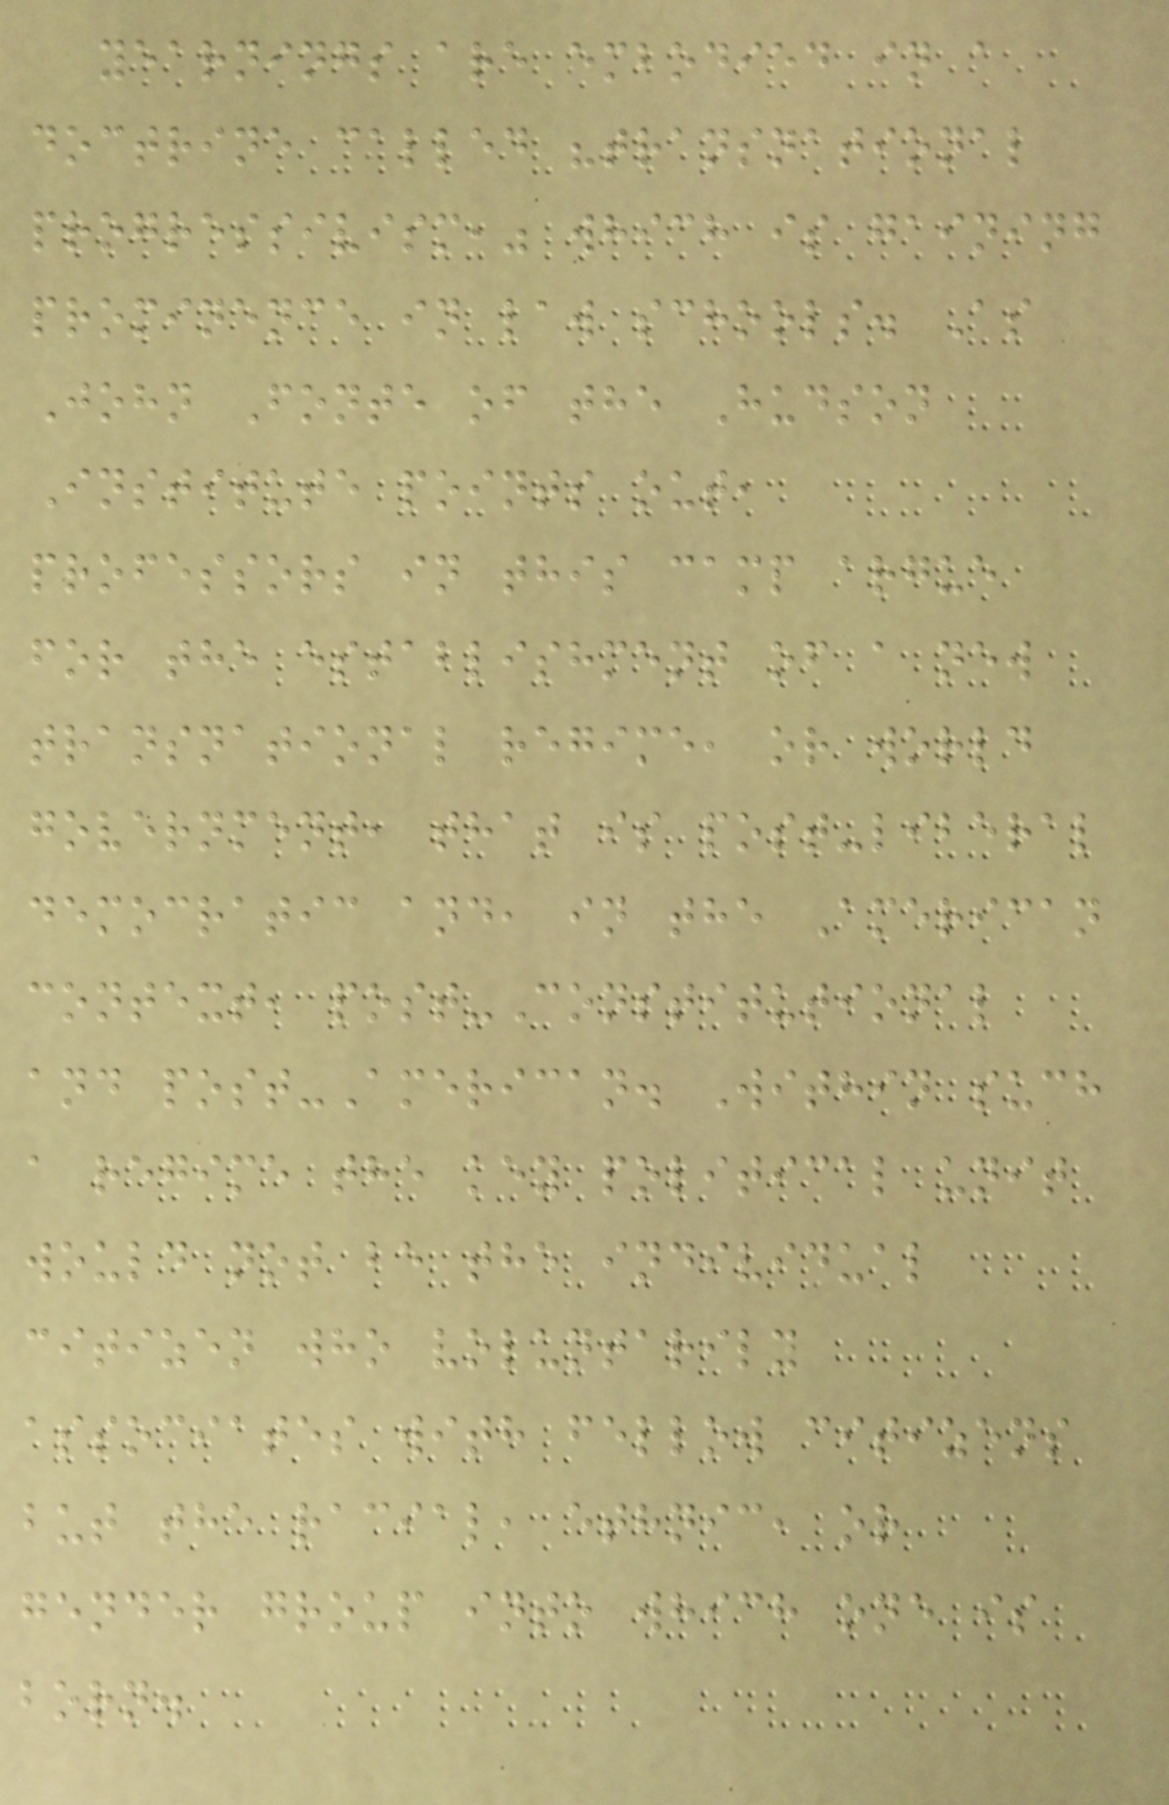yearnings are embodied in a
doctrine called "transnational
progressivism," which is gaining
prominence in law schools. As
John Fonte of the Hudson
Institute points out,
professors in this camp argue
for the establishment of a new
transnational regime, or world
government, that is post-liberal
democratic and, in the American
context, post-Constitutional
and post-American. Within such
a regime the key political unit
would not be the individual
citizen who voluntarily
associates with fellow citizens
but the racial, ethnic, or
gender group into which one is
born.
